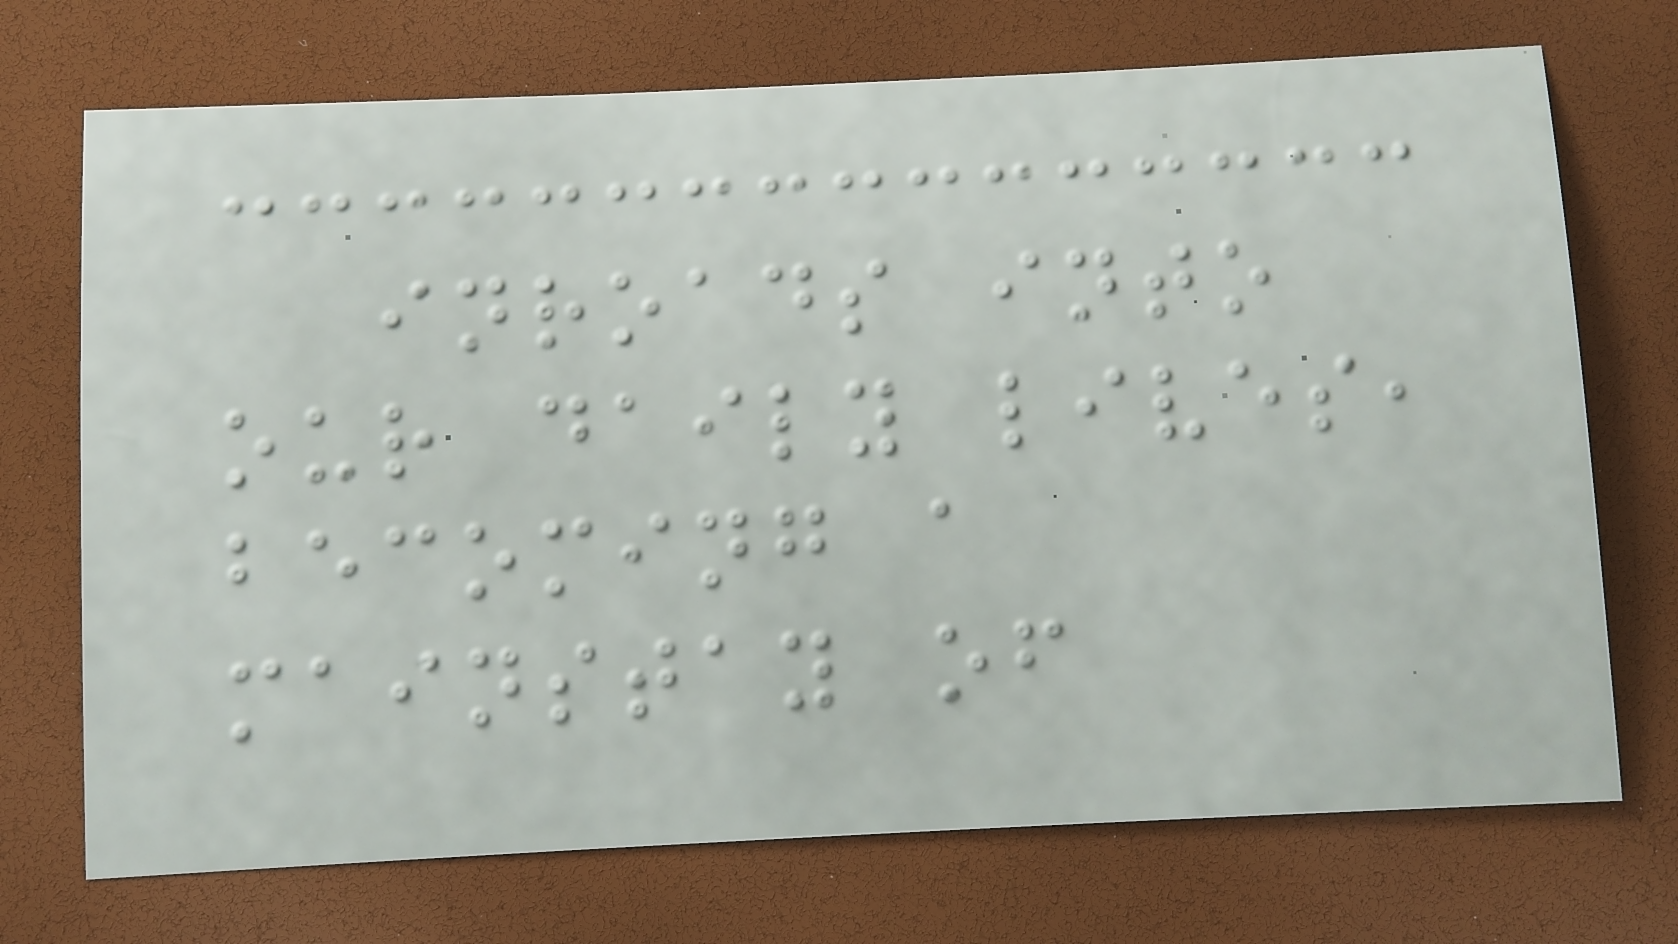inroads into
our daily lives,
becoming a
mainstay of
